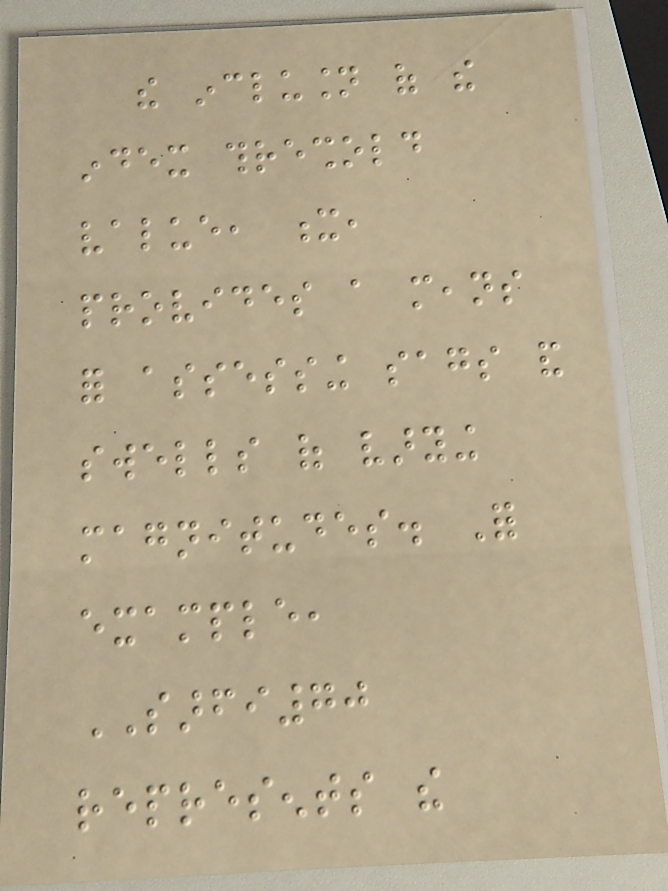the inclusion of the
index threshold
value, x,
provides a means
for assessing sags and
swells of varying
magnitudes. For
example,
SARFI70
represents the
